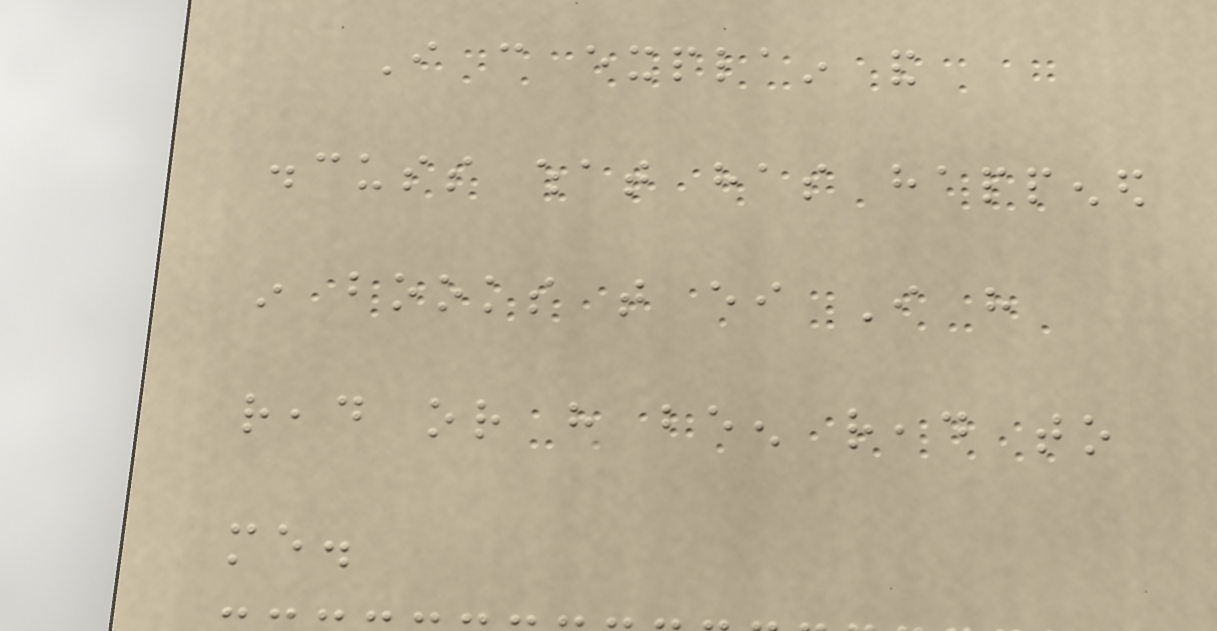I can explain and
discuss what has happened
in books that either I have
read or have been read to
me.
